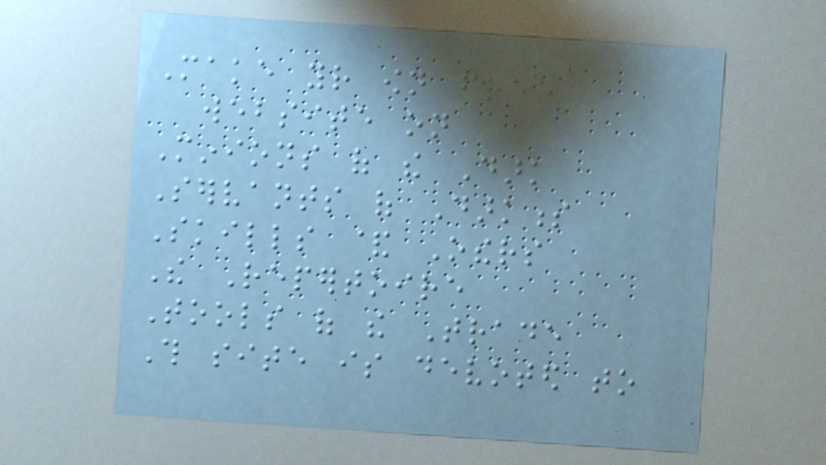Make your own free
website on
Minions of the Dark
Servants of Darkness
Skills & Others
The Repertoire
Tools of the Trade
This site is devoted to
